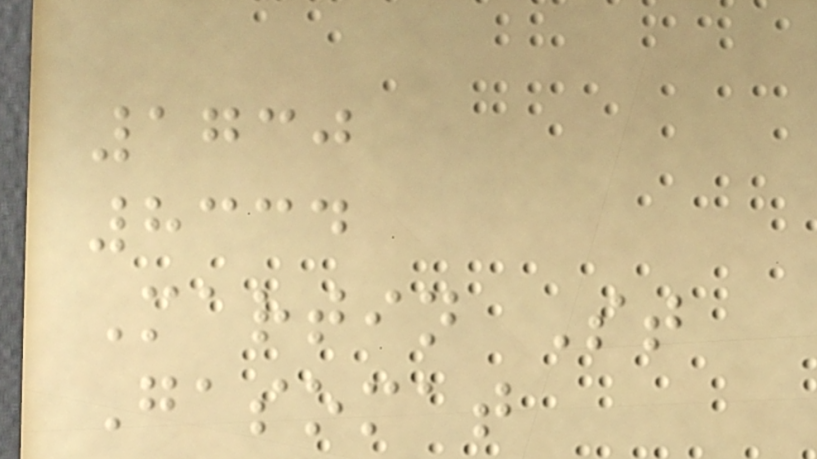1730
8334
Martin St
Gasomat
